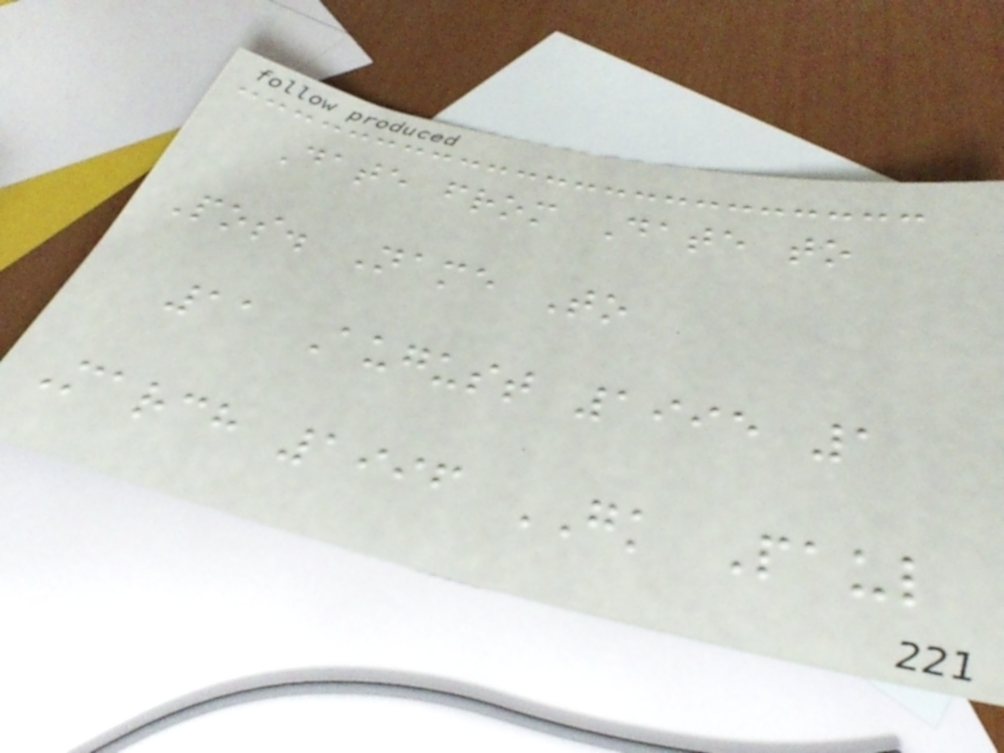Date from Date to
Pos. Name To
11 August 1995 1
March 1996 GK Paul
